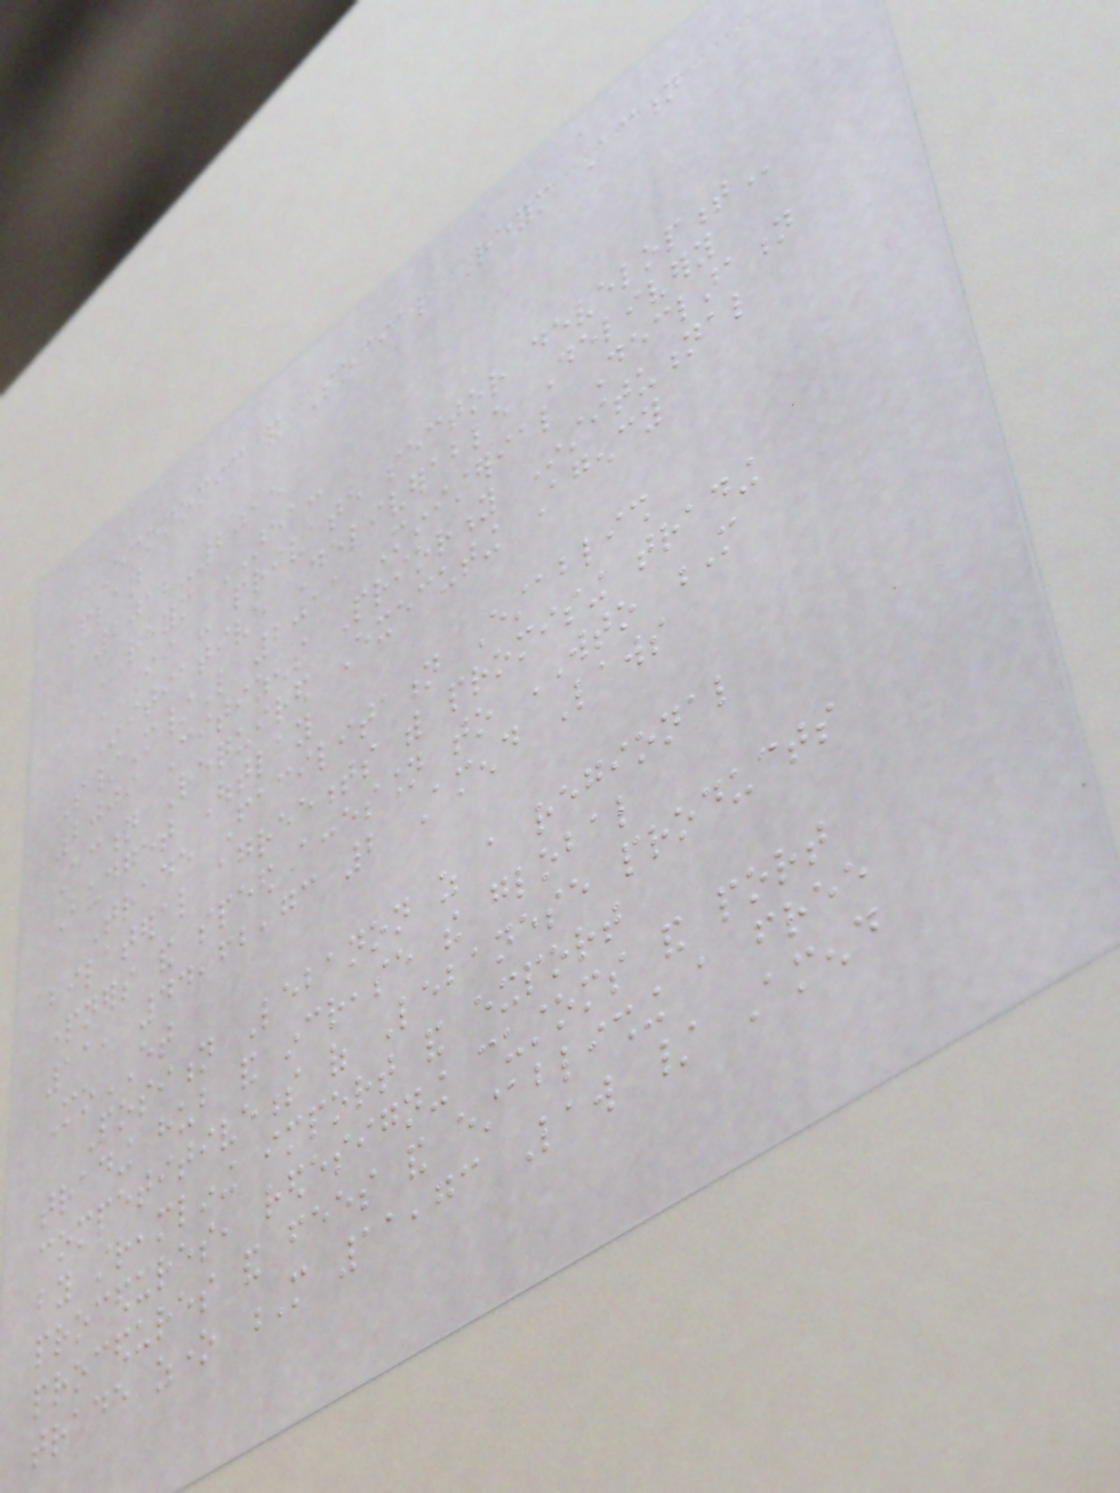Economic and Social Reform Action
Plan
2012-2015
REFORM AREA:
II - PRIVATE SECTOR DEVELOPMENT
Initiative Deliverable Delivery
S/M/L 2011 Ministerial Declaration
2009 Citizens Priority Institutional
Action Required Executing Agency
Budget Outlay
Trade Facilitation Establish
bilateral agreements with promising trading
partners and speed accession to WTO M
11, 44,62,73 2 Amend Laws
MoET
Position Lebanon as a regional
trading hub and increase the global
competitiveness of Lebanese products
by streamlining import and export
procedures, redesigning customs and port
procedures and fees and establishing a free
trade zone M 11,73 Law / Amend
